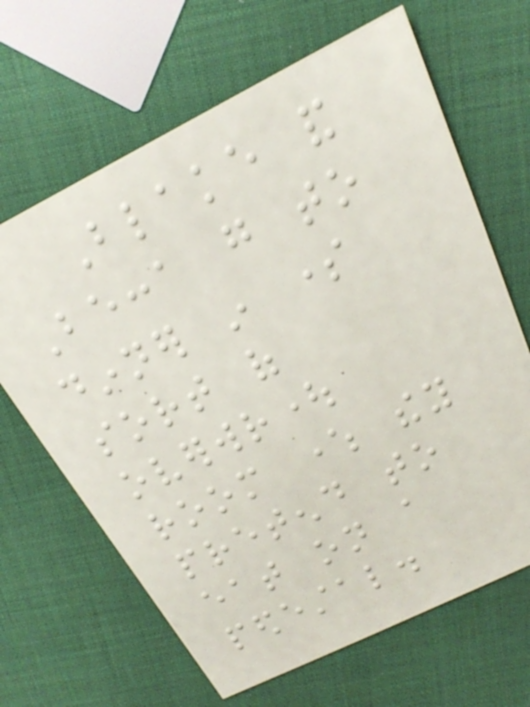Blake and
Becca go to
dinner in some
sort of
overwrought
room where they
pretend to
eat on a
pedestal.
